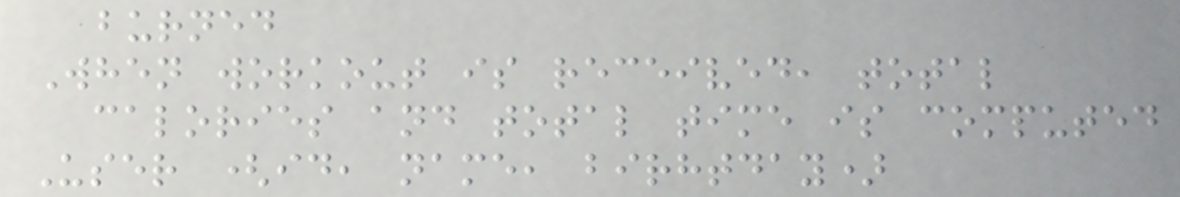burned
When workout is received, total
calories and total time is computed
User (id, name, birhtday)
